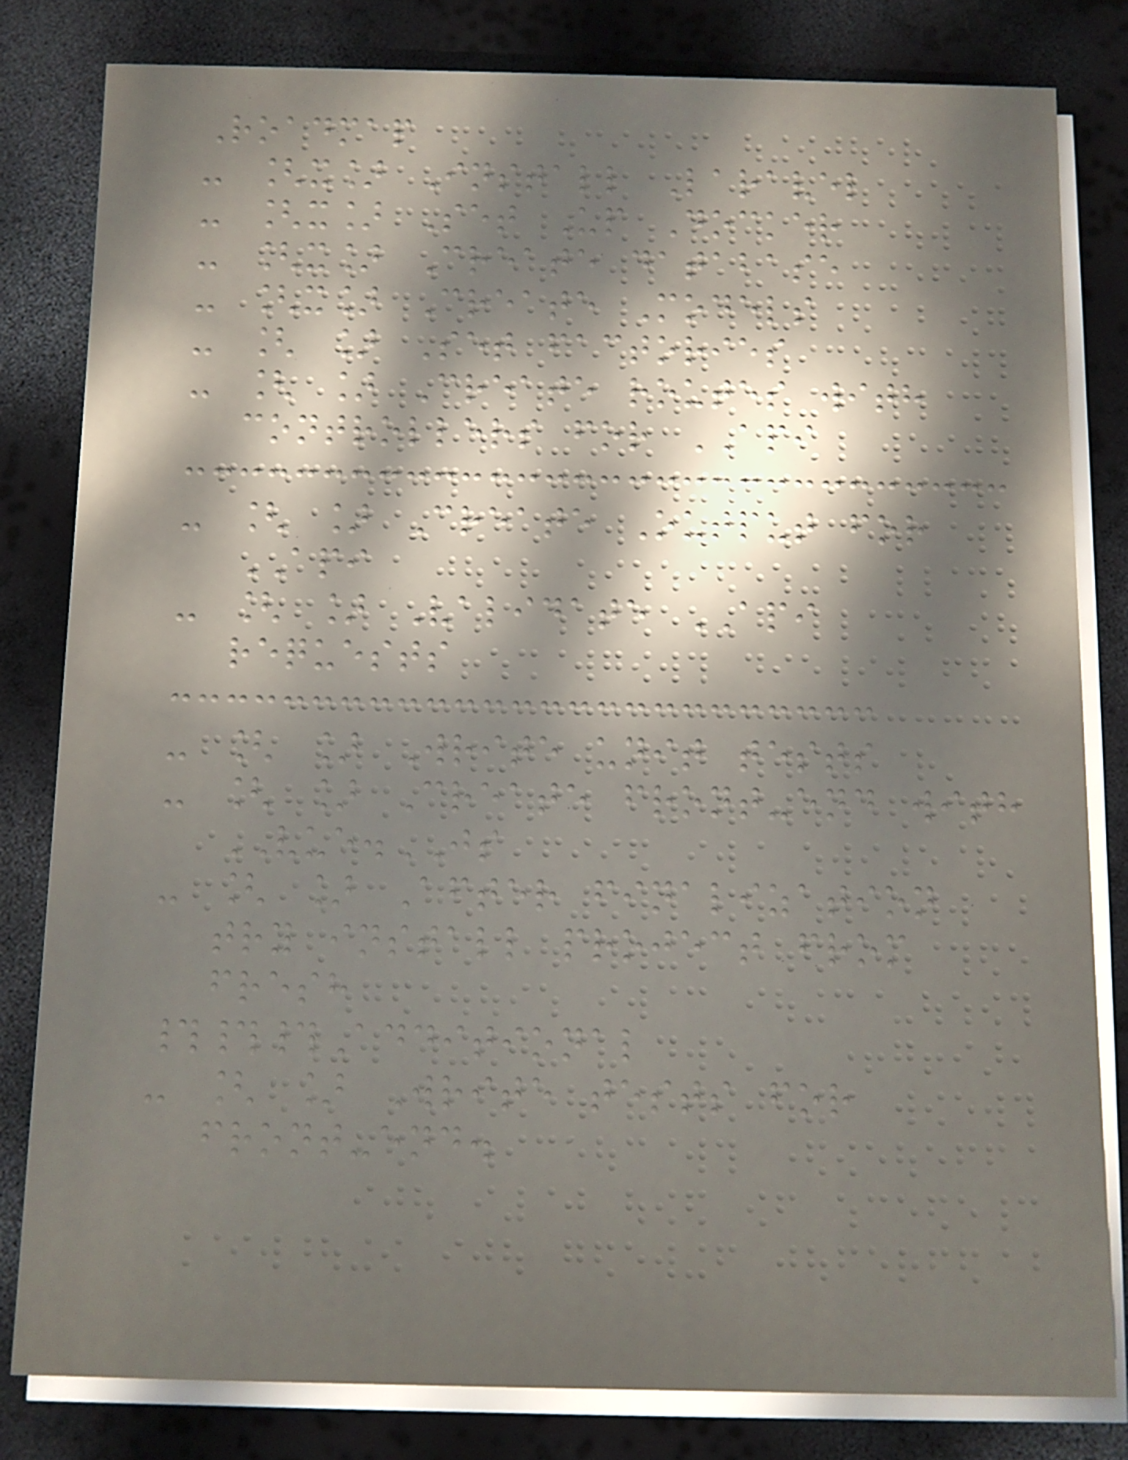Roadmap
- [x] Install Laravel
- [x] Set Up Docker
- [x] Create database
- [x] Create Models
- [ ] Set factories
- [ ] Create routes with
controllers for API
- [ ] Create Output for
API
- [ ] Validate API
requests
- [ ] Write unit tests
- [ ] Create front-end with
VUE.JS
- [ ] After finalization
try install project from
fresh
###Additional
- [ ] Write tests for
front-end.
